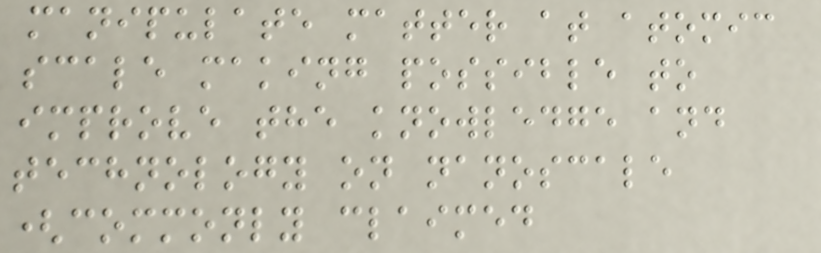manipulate matter at atomic
scale making possible to
improve the knowledge and
technology on nanoscale
(commonly claimed
